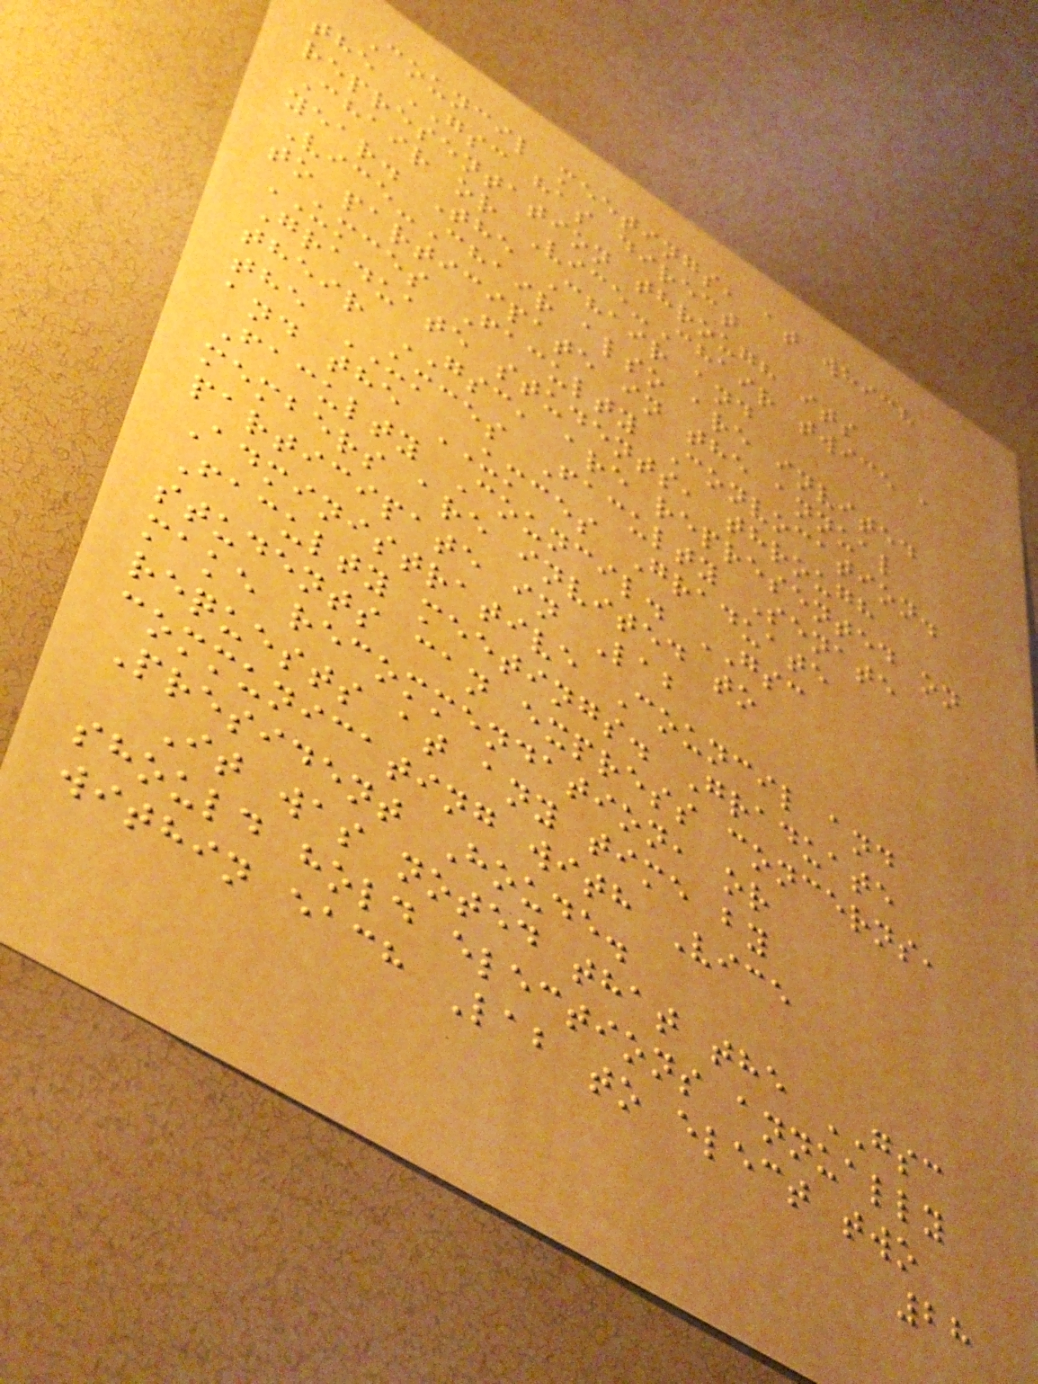Council meetings, at which
the GSC has direct
representation through its
Chair or Vice-Chair twice a
year. The Chair and
Vice-Chair also are invited
to participate in the annual
UMCES Faculty Convocation.
Graduate students, through
their GSC, are represented on
the UMCES Faculty Senate
and the UMCES Graduate
Faculty Council. GSC
members are invited to
participate in Lab
Administrative Council and
Faculty meetings. Graduate
students can express concerns,
make recommendation, or
requests at any time by
communicating with Vice
President Houde.
It was noted that the GSC
should hold elections annually
within each Lab to elect two
28
